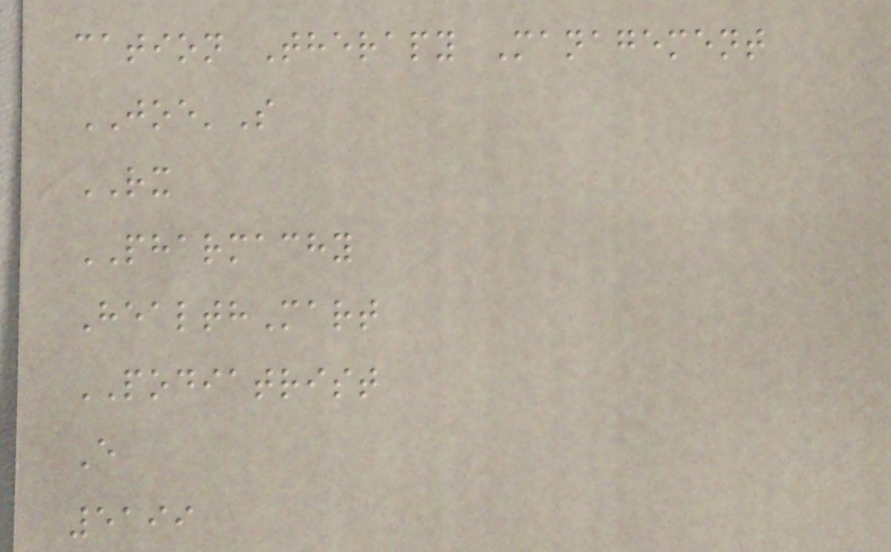cation Therapy Management
JOE'S
RX
PHARMACHY
HealthMart
PODIATRIST
E
5199
